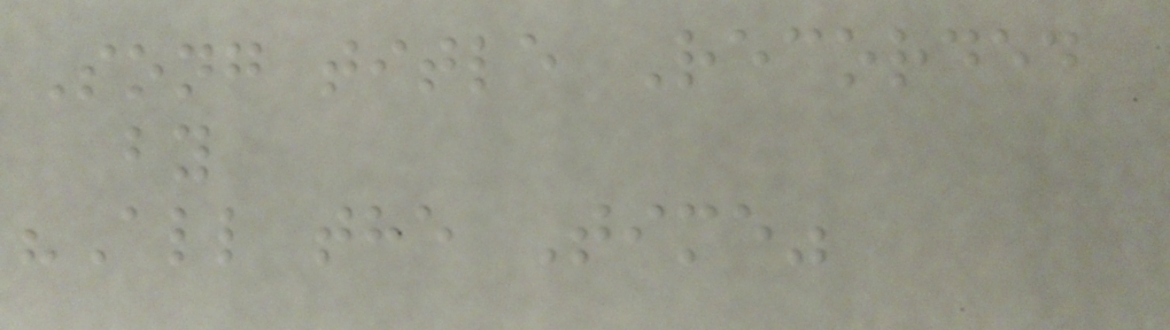Song title Recorded
by
"All the Time"
